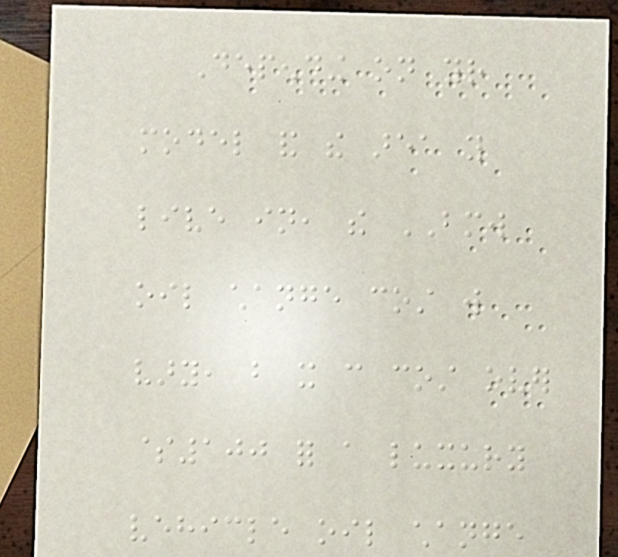Depending on your
model and the area you
live in, the BMW
oil change cost will
vary, but it can cost over
$100 for a luxury
vehicle oil change
